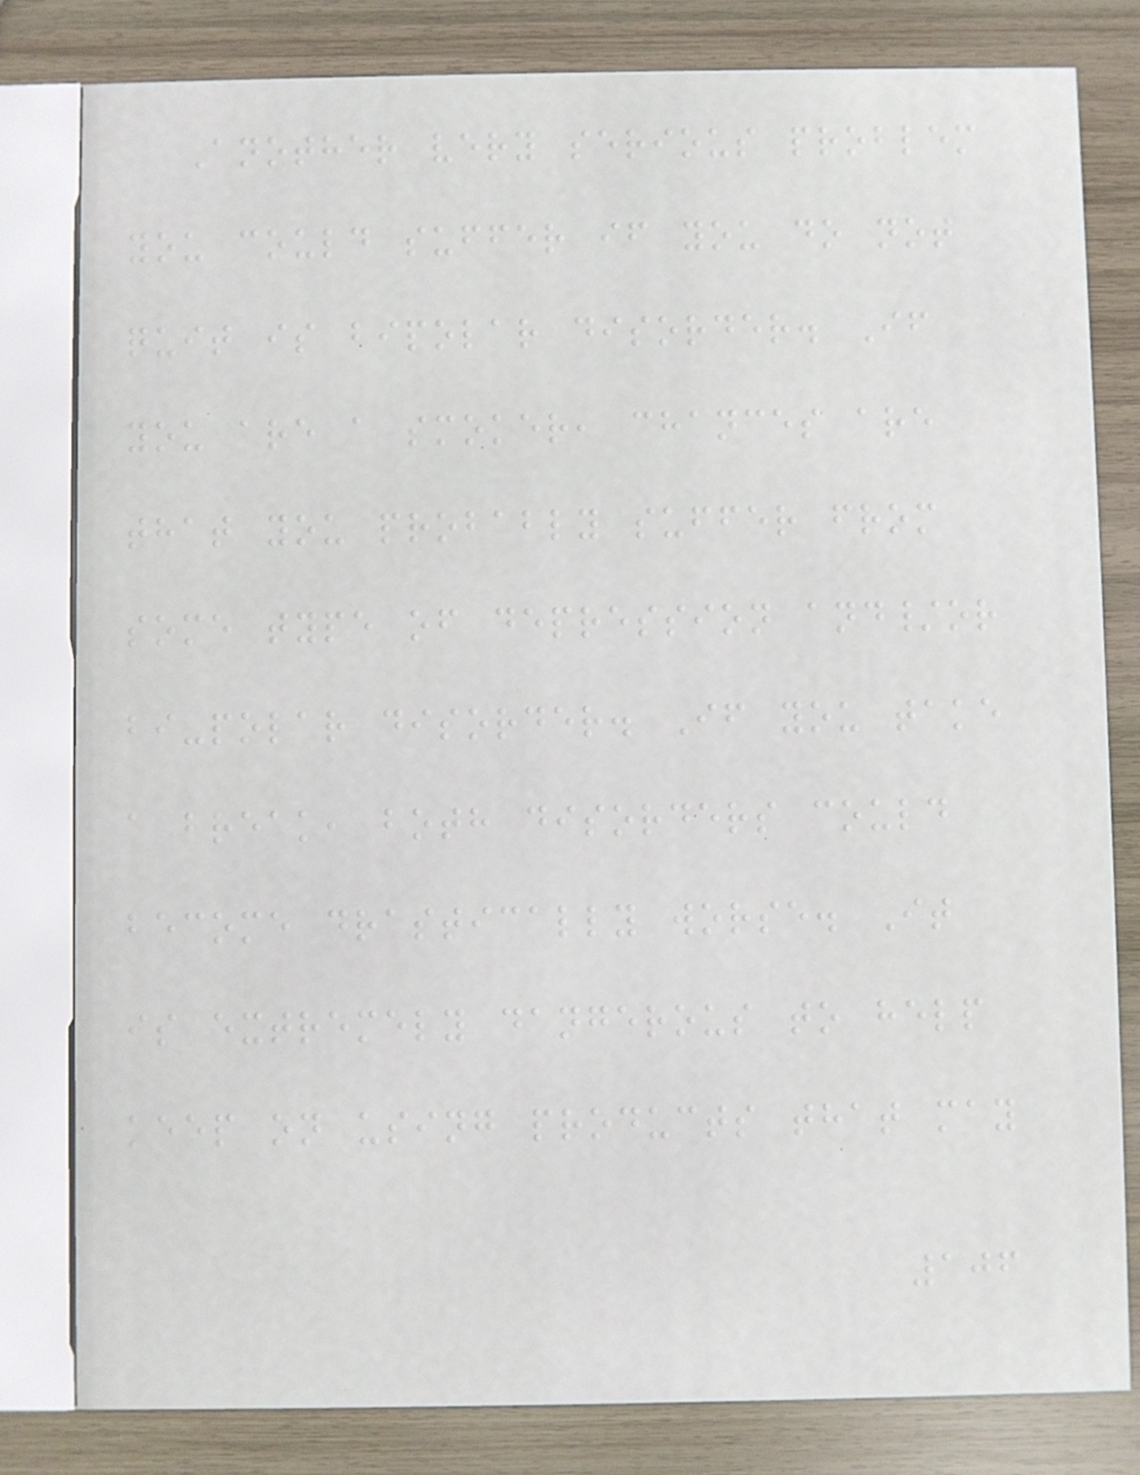Another very serious problem
you could suffer if you do not
quit is bipolar disorder. If
you are a smoker, chances are
that you probably suffer from
some type of depression and/or
bi-polar disorder. If you take
a break, both disorders could
become drastically worse. It
is extremely dangerous to help
keep on using products that may
106
